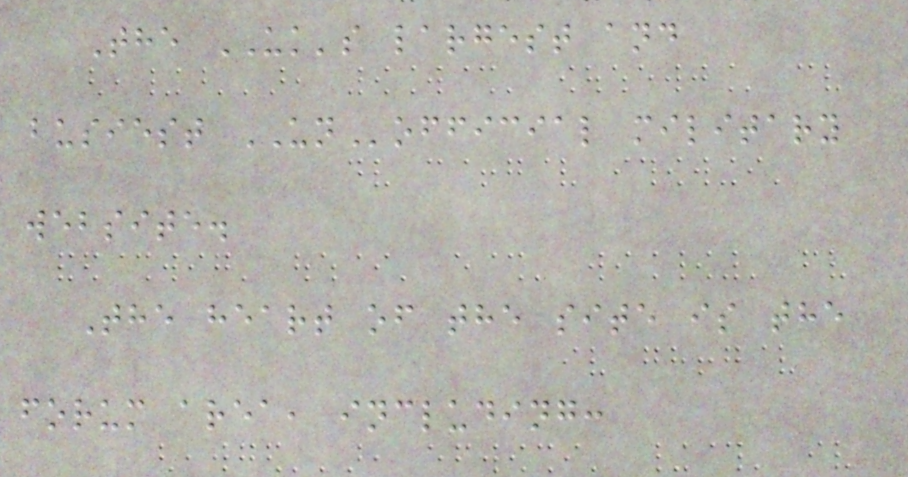The UK's largest and
busiest UNofficial military
website.
The heart of the site is the
forum area, including:
